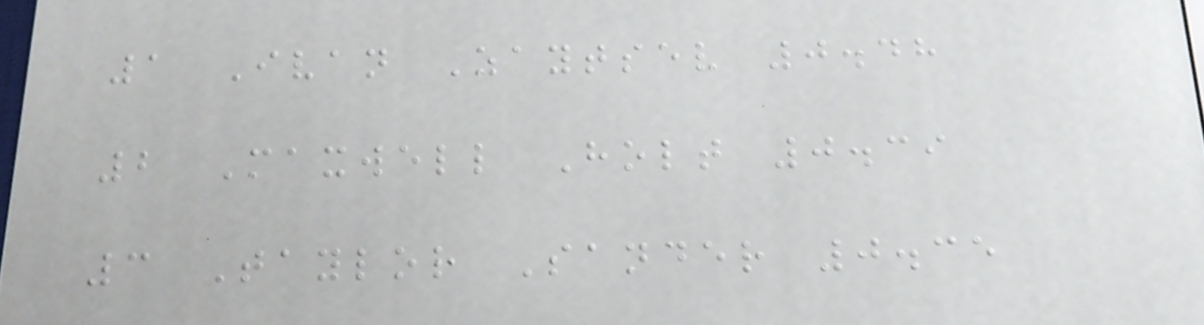1 Ivan Zaytsev 0.48
2 Maxwell Holt 0.39
3 Taylor Sander 0.35
